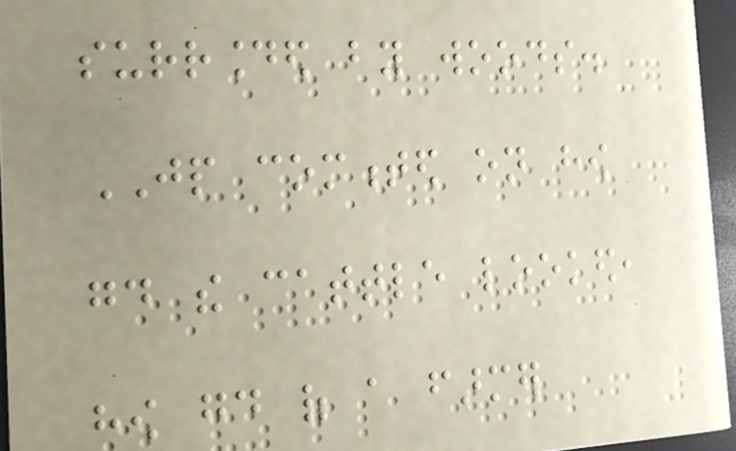surrounded by woods.
JP commented on how
good the cattle looked,
how good of a farmer
